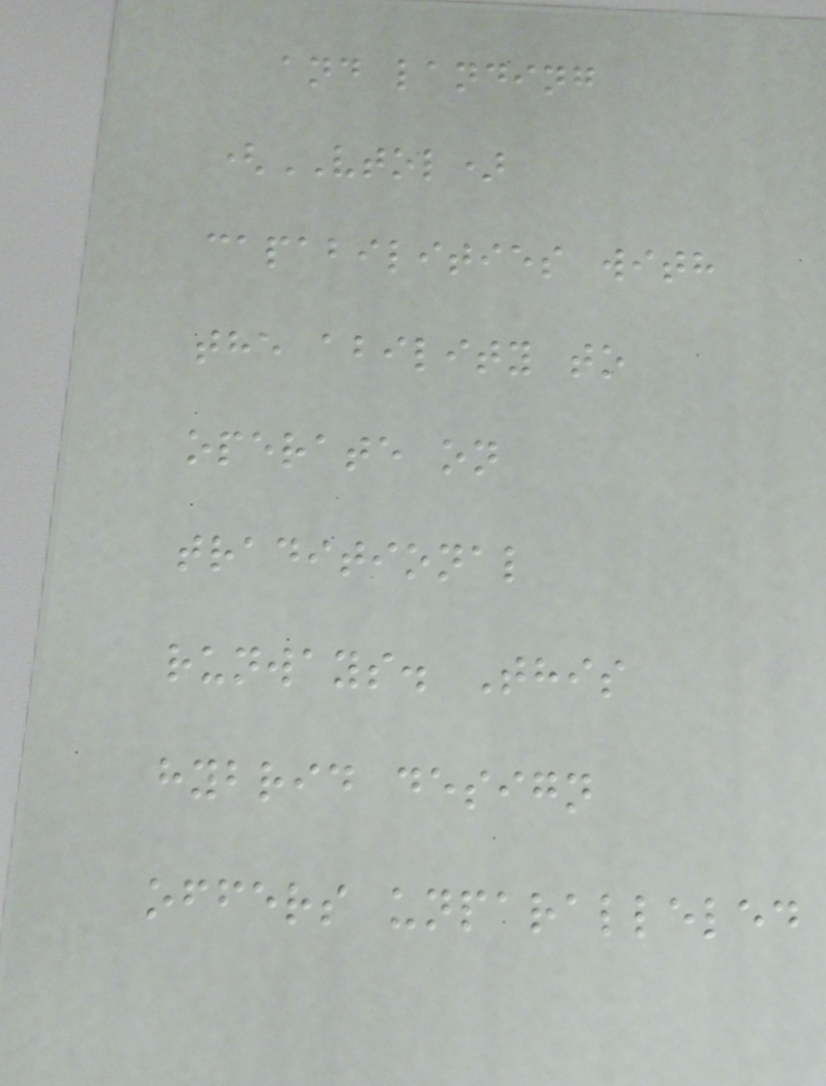and landing
(VTOL)
capabilities with
the ability to
operate on
traditional
runways. This
hybrid design
offers unparalleled
